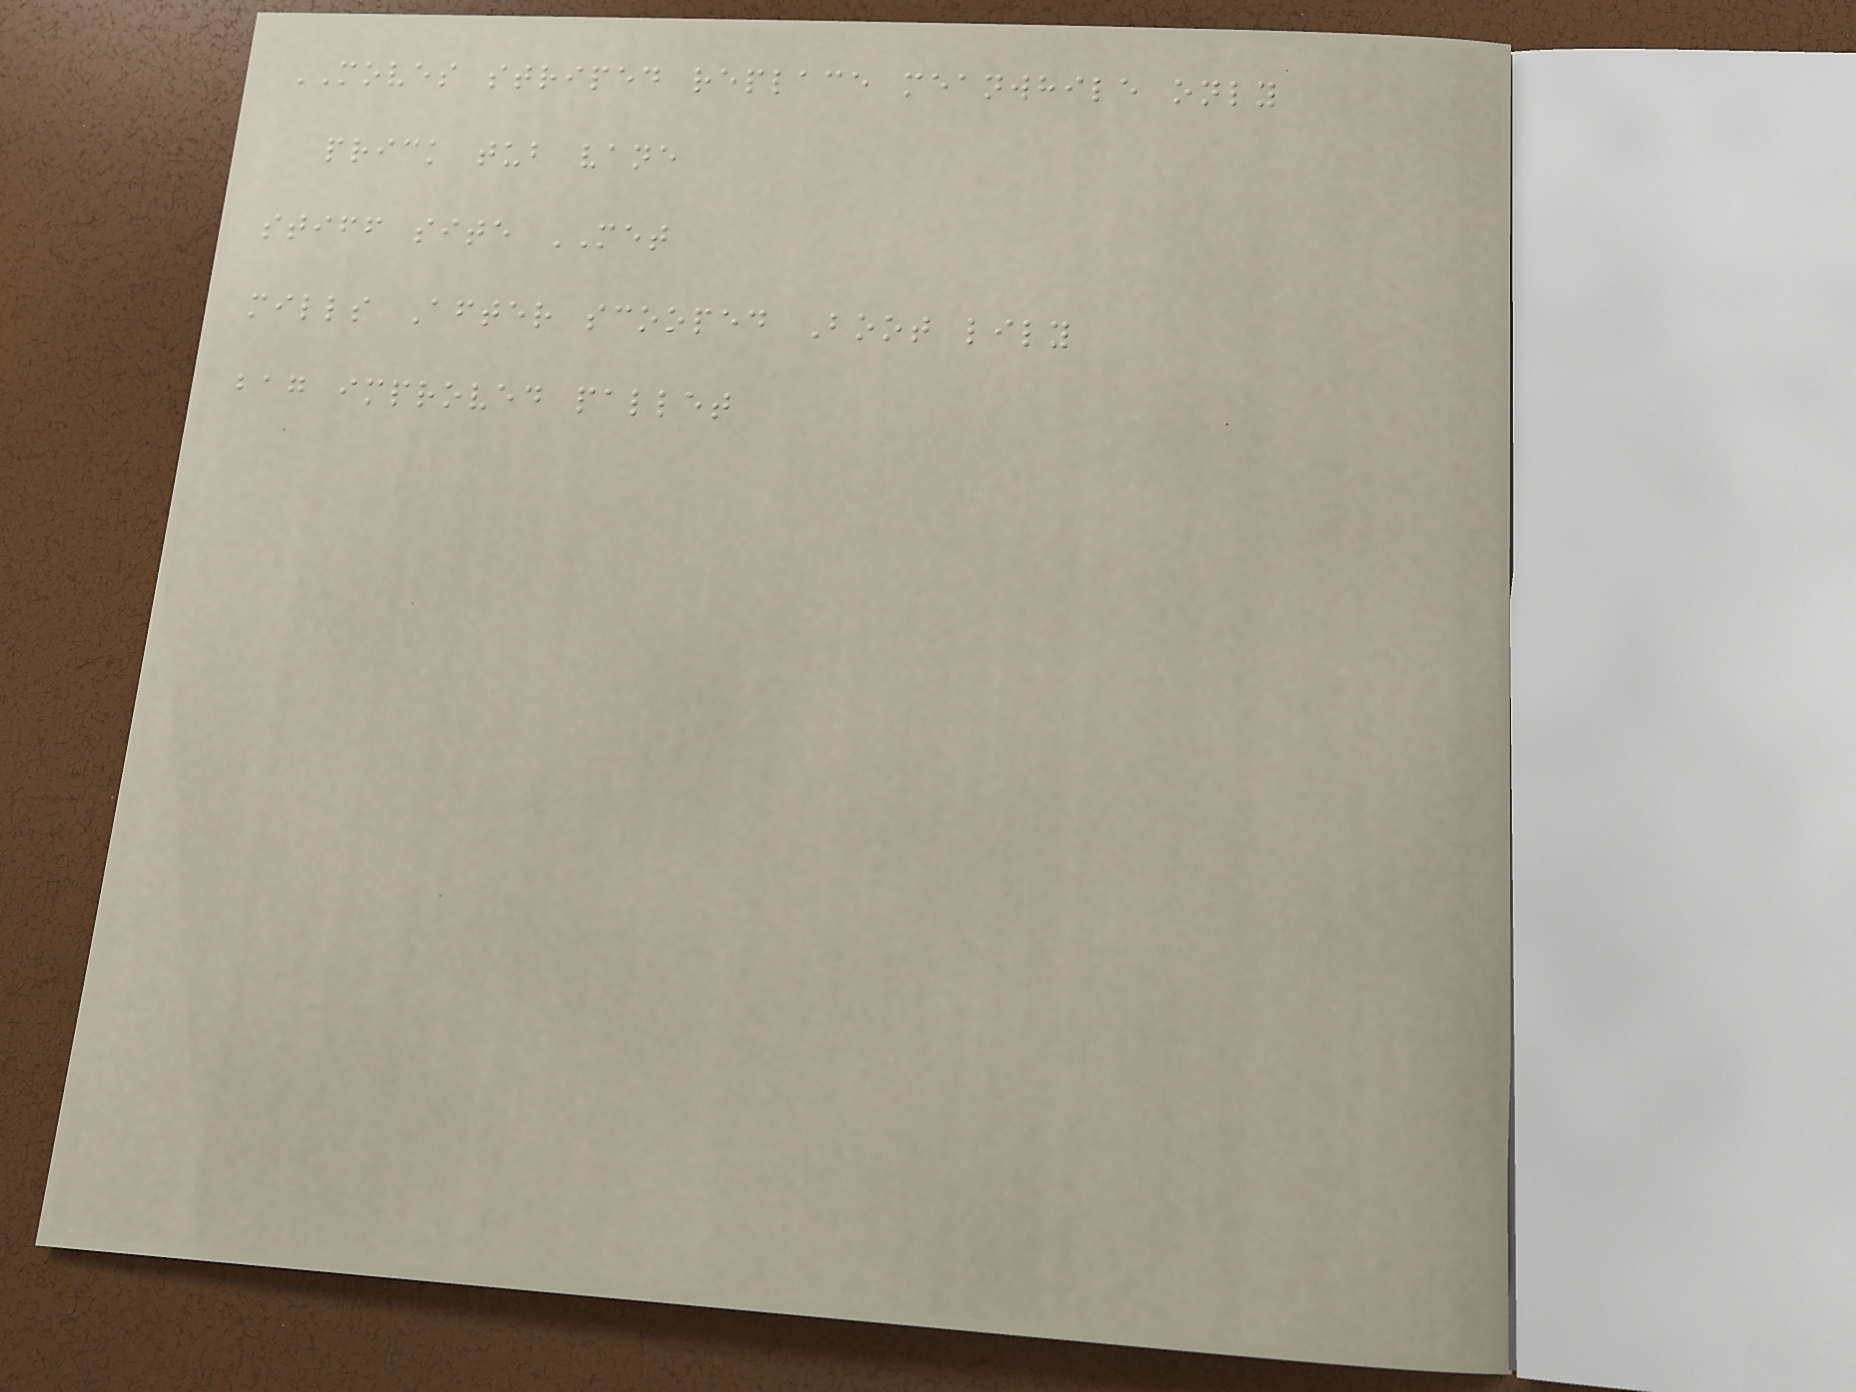MOVES striped replace meanwhile only
prick tub vane
stiff site MET
mills After scooped Boot lily
bag improved pallet
